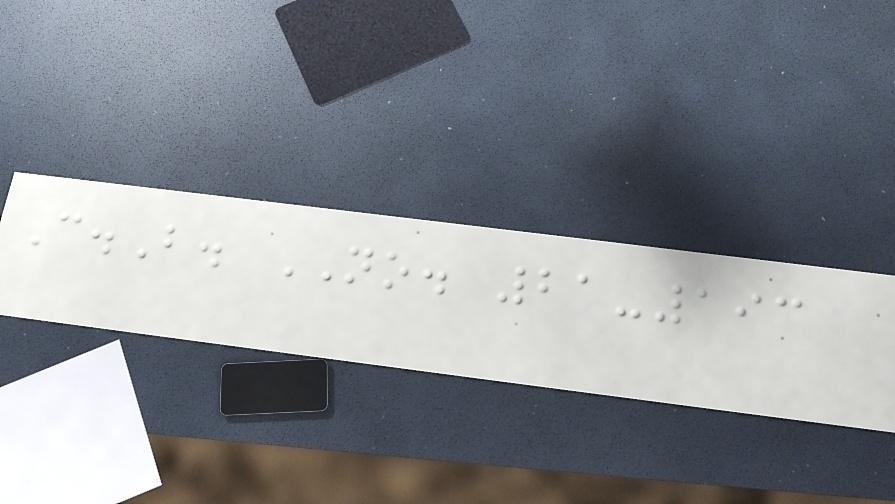C.B. NO. 21-193
